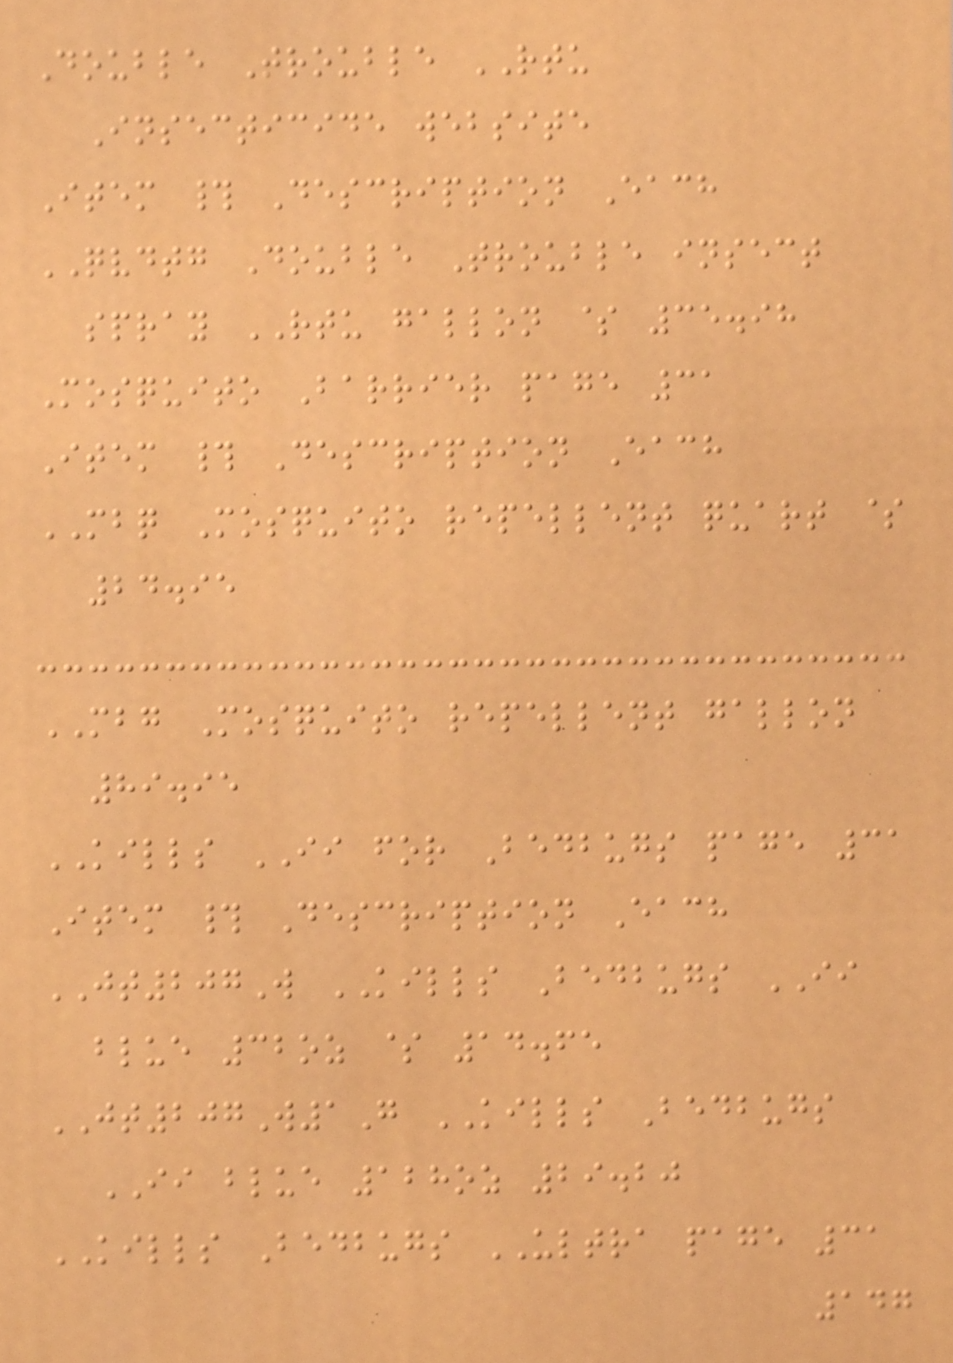Double Trouble RTU
Insecticide website
Item # Description Each
QVDTG Double Trouble insect
spray RTU gallon $ 35.98
Mosquito Barrier page 31
Item # Description Each
MBQ Mosquito repellent quart $
24.95
MBG Mosquito repellent gallon
89.95
KILLS II for Bedbugs page 31
Item # Description Each
JT207W KILLS Bedbugs II
blue 32oz $ 14.65
JT207W1G KILLS Bedbugs
II blue 128oz 29.20
KILLS Bedbugs ULTRA page 31
147
